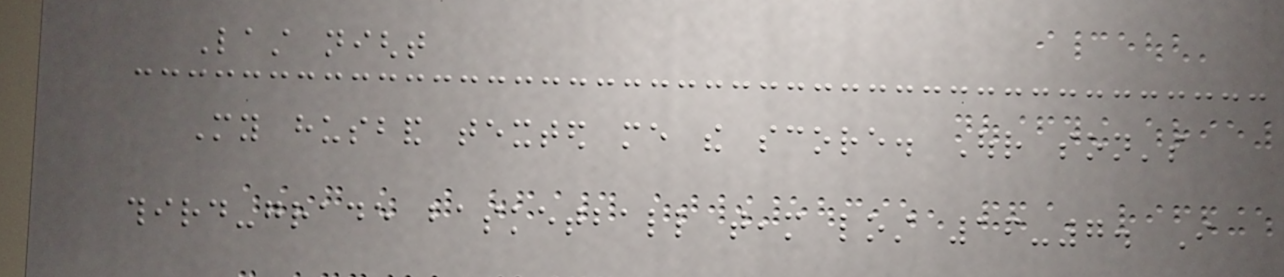Last night
My husband texted me the score. Our son's
third-grade basketball team lost 16-7. I
